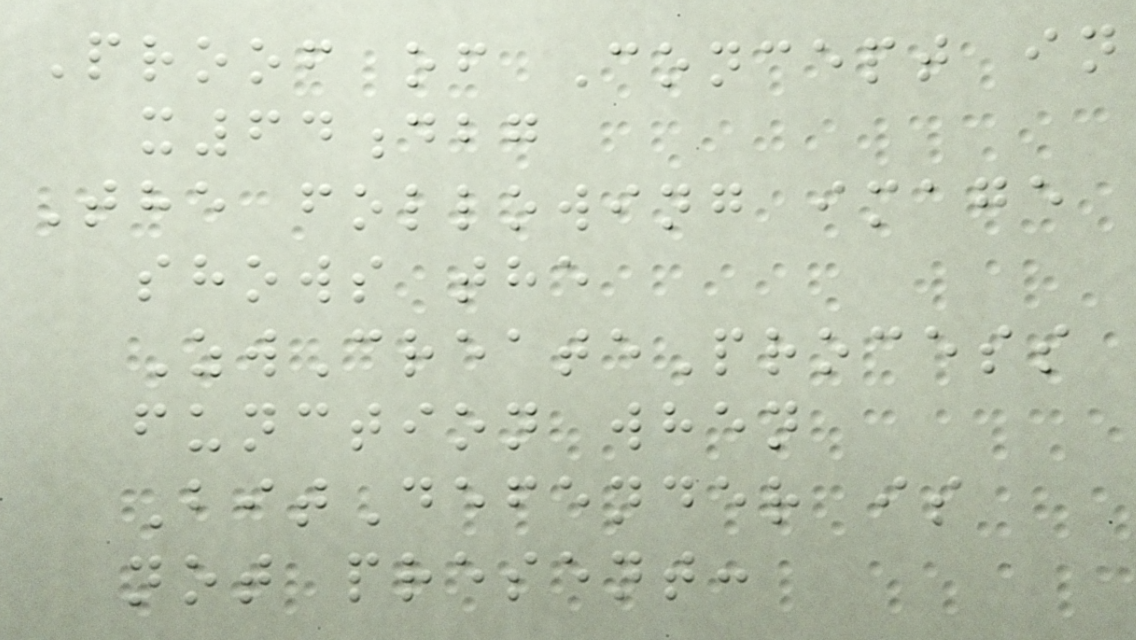Proof of Concept in
x64dbg
The following image
shows the
ZwCreateProcess
function when
BitDefender is
not present:
